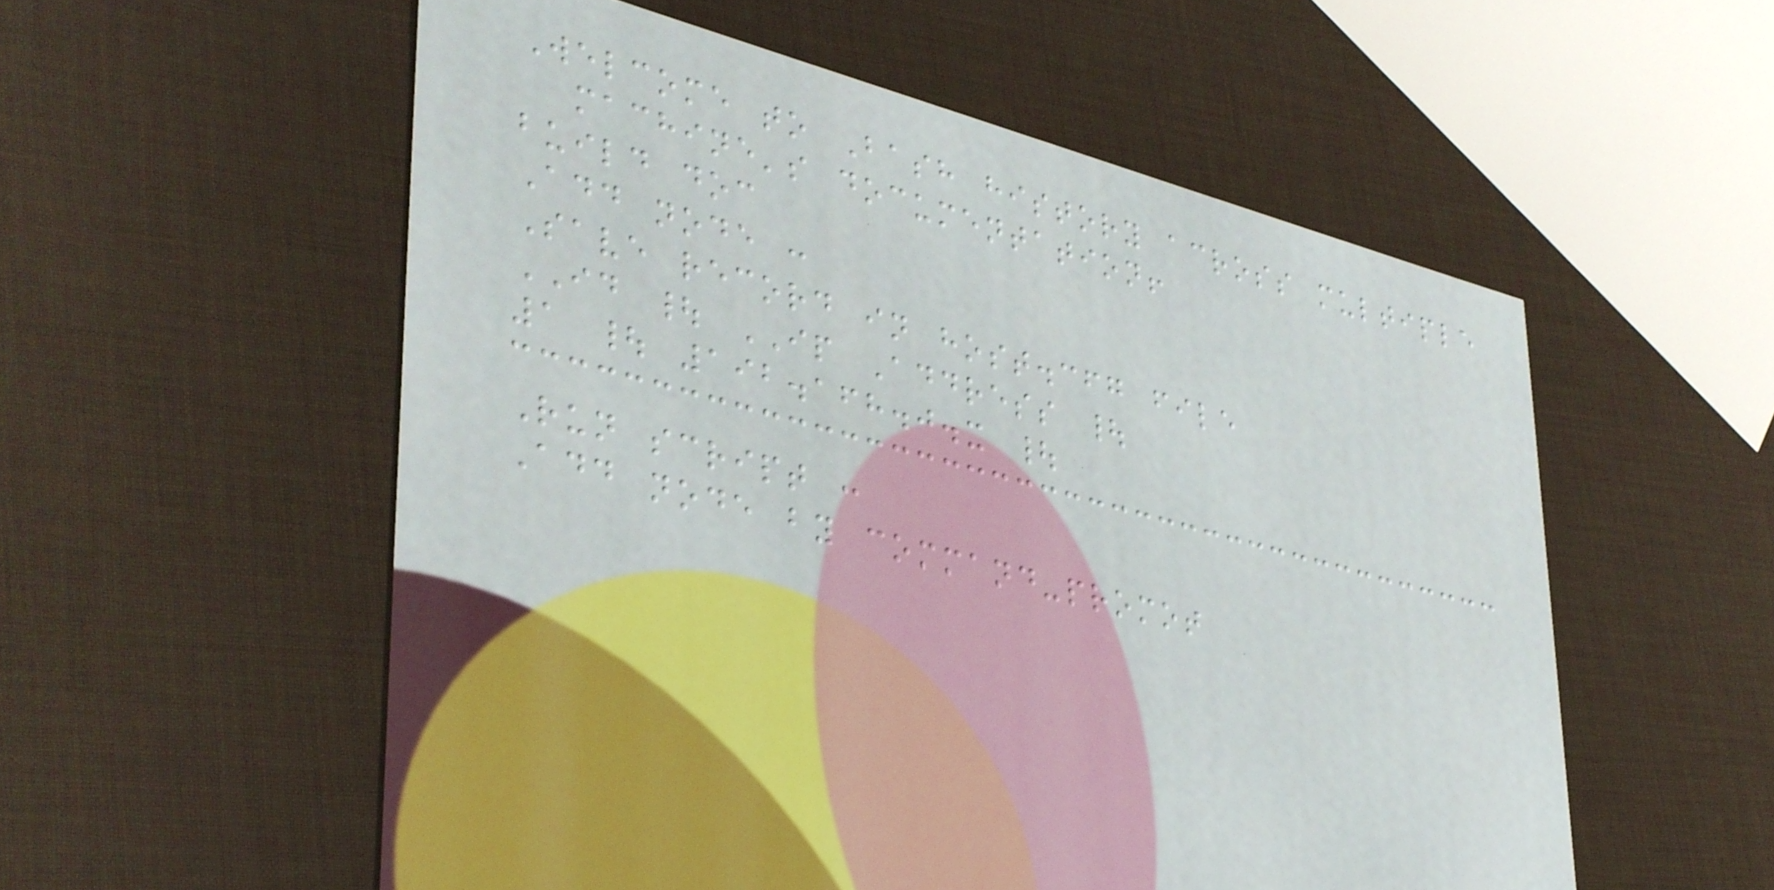Welcome to Bash history across multiple
machine's documentation!
build doc
Add node :
Save record in host.cfg file
ID | IP Address |
1 | 192.168.0.x |
Run script :
Add node by command-promot
